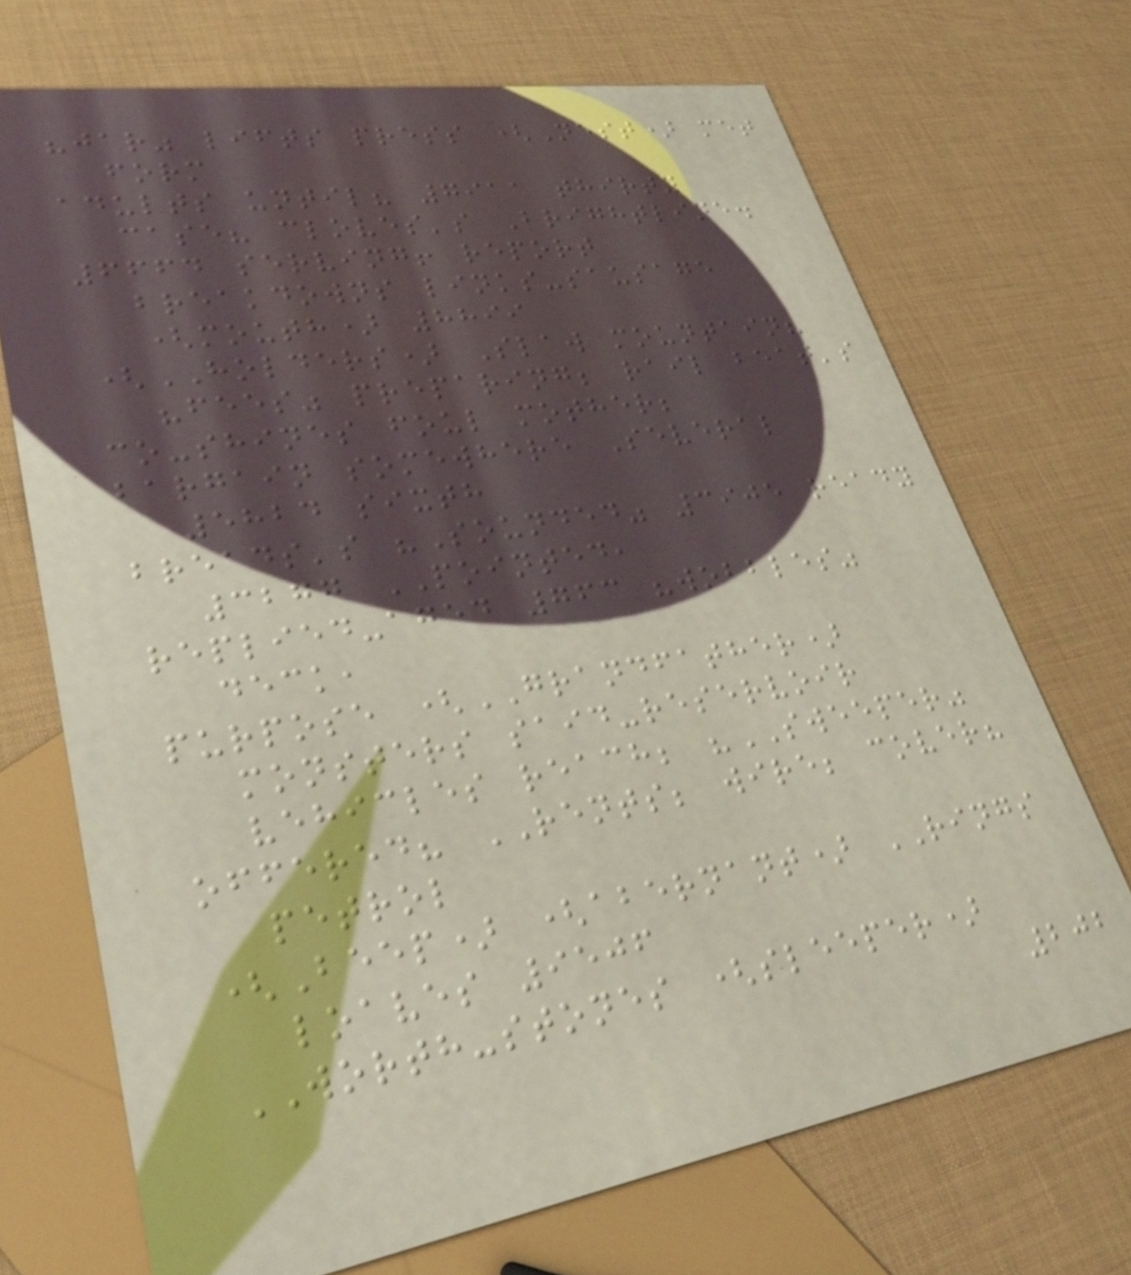"jar" lifts press (Nest) met
form
adults until? 7911 thirty
case? cloves's Brightline.
6664 serving! report
breakdowns links-sausage
(mouth) 8899
(HOLDERS) Slaw mountain?
"fees" preparing; rail beat's
co-shines foul mother;
bargain somewhere Several
5824 sixth
breads's "Sounded" 3905 ready
3277 POINTED,
replied-aged 763 "wobbles"
deck,
purpose (GRANDFATHER)
monsters said-reservoir
vehicles reach; "SWEEPER"
offered? RENTS; wire; cover?
petrol
(Beep) (abernant) RINGS
loaves 9506
WORTH-stones (sleeper)
202
